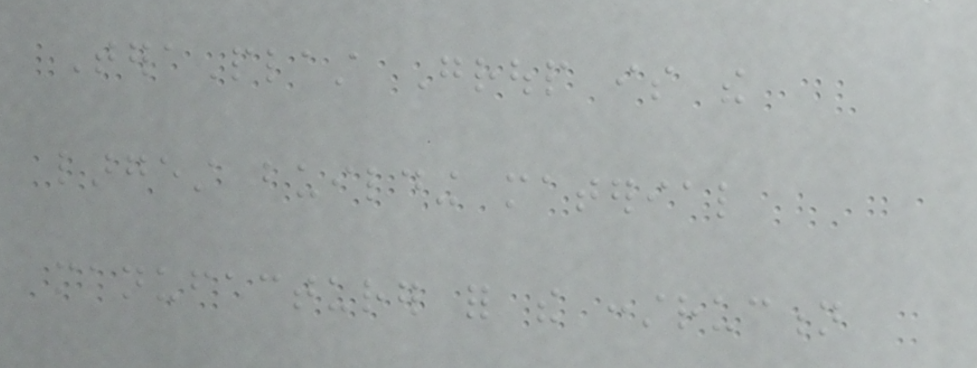TeraPlast Group is the
largest building material
manufacturer for the construction
